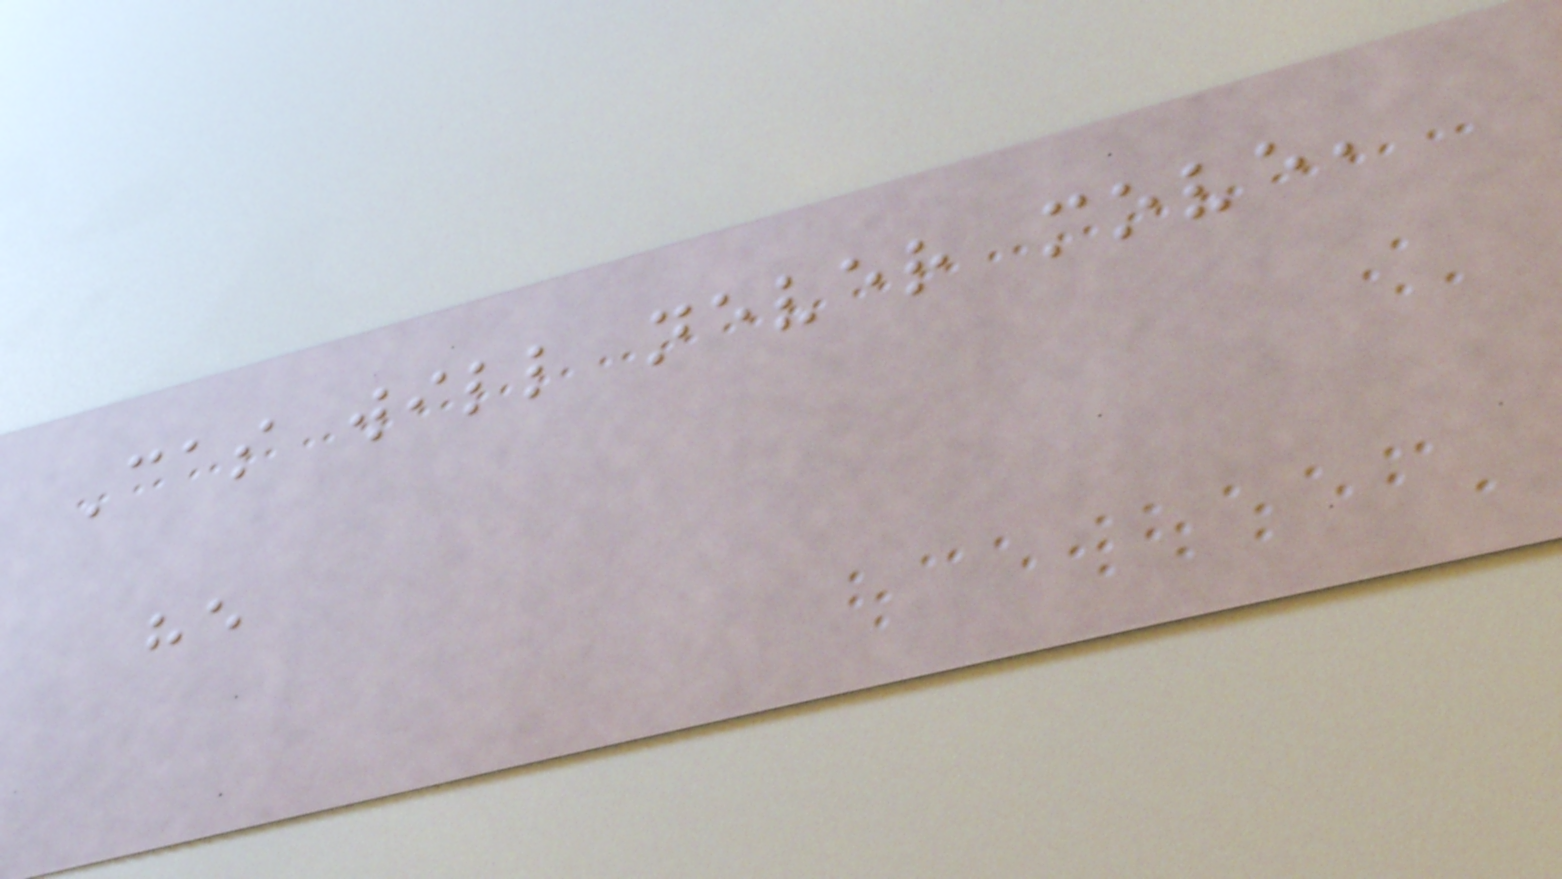Cas will never move,
he
